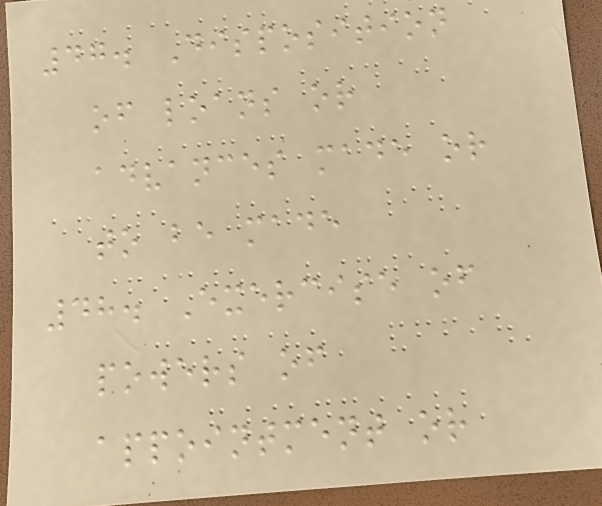47. Disposition
of loans or
advances made or
to be made
48. Exercise of
powers of
appointment or
